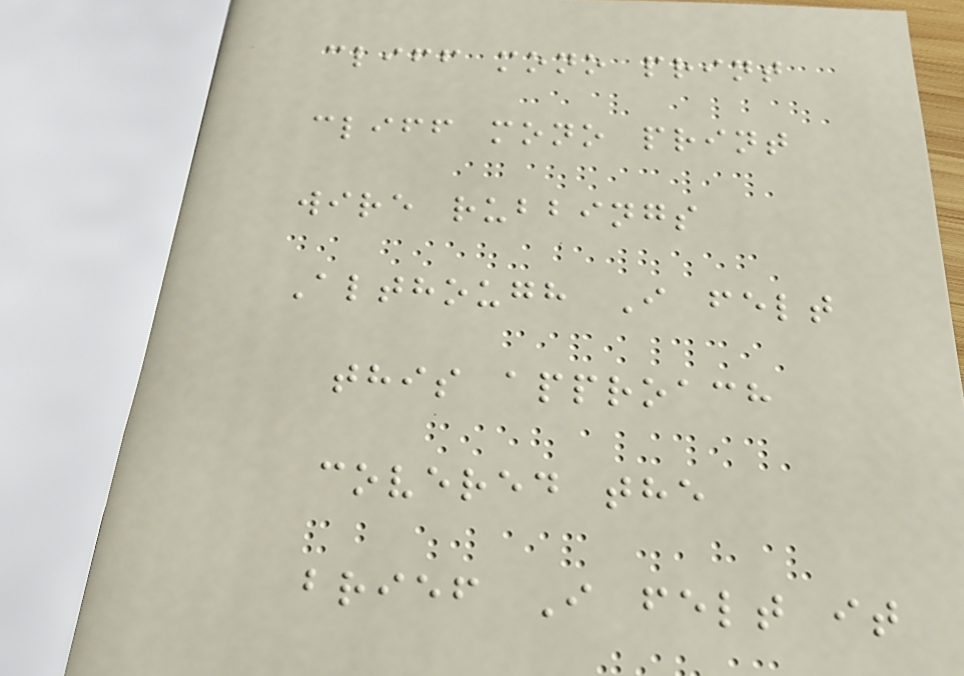cliff mono print
cliff mono print
wire rubbings
Although I felt
this approach
covered the
brief I felt it
